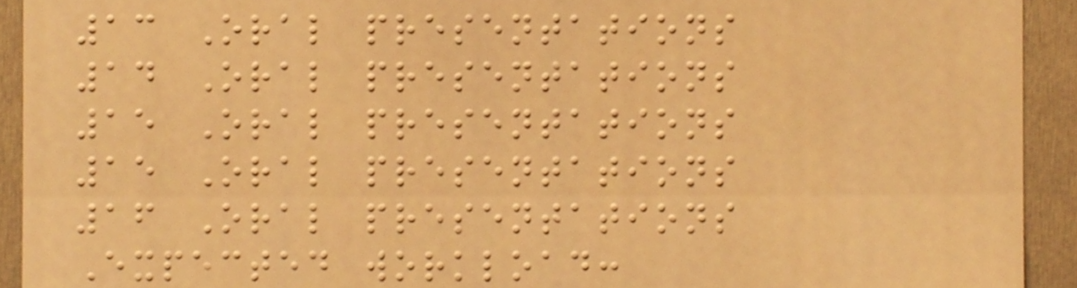13 Oral presentations
14 Oral presentations
15 Oral presentations
15 Oral presentations
16 Oral presentations
Expected workload:
